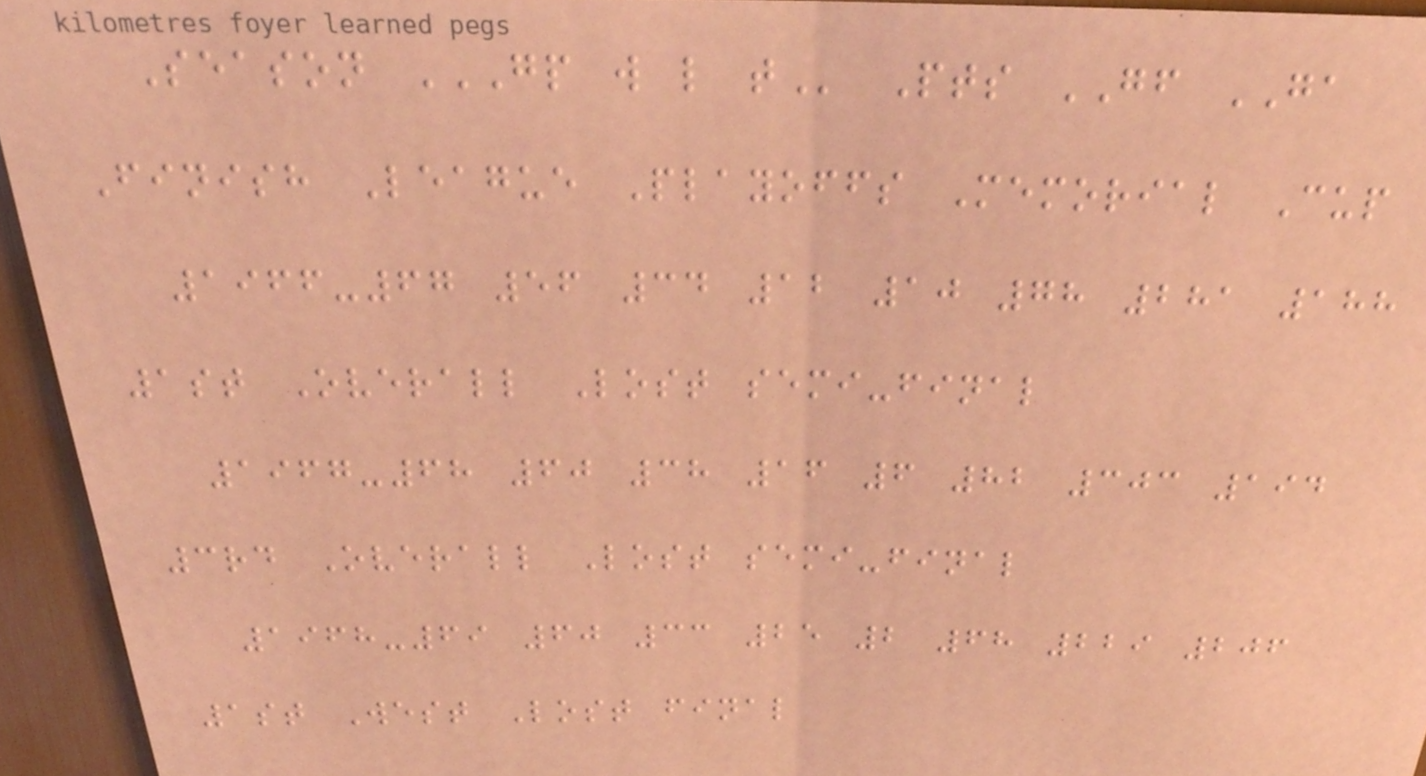Season GP W L T Pts GF GA
Finish League Playoffs Memorial Cup
1966-67 56 34 12 10 78 281 188
1st Overall Lost semi-final
1967-68 60 38 16 6 82 303 194
3rd Overall Lost semi-final
1968-69 60 33 25 2 68 229 206
1st West Lost final
